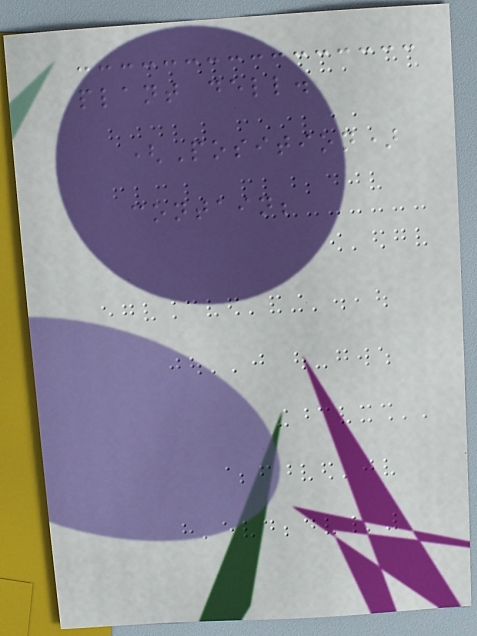plant dell.
(Position)
contain;
